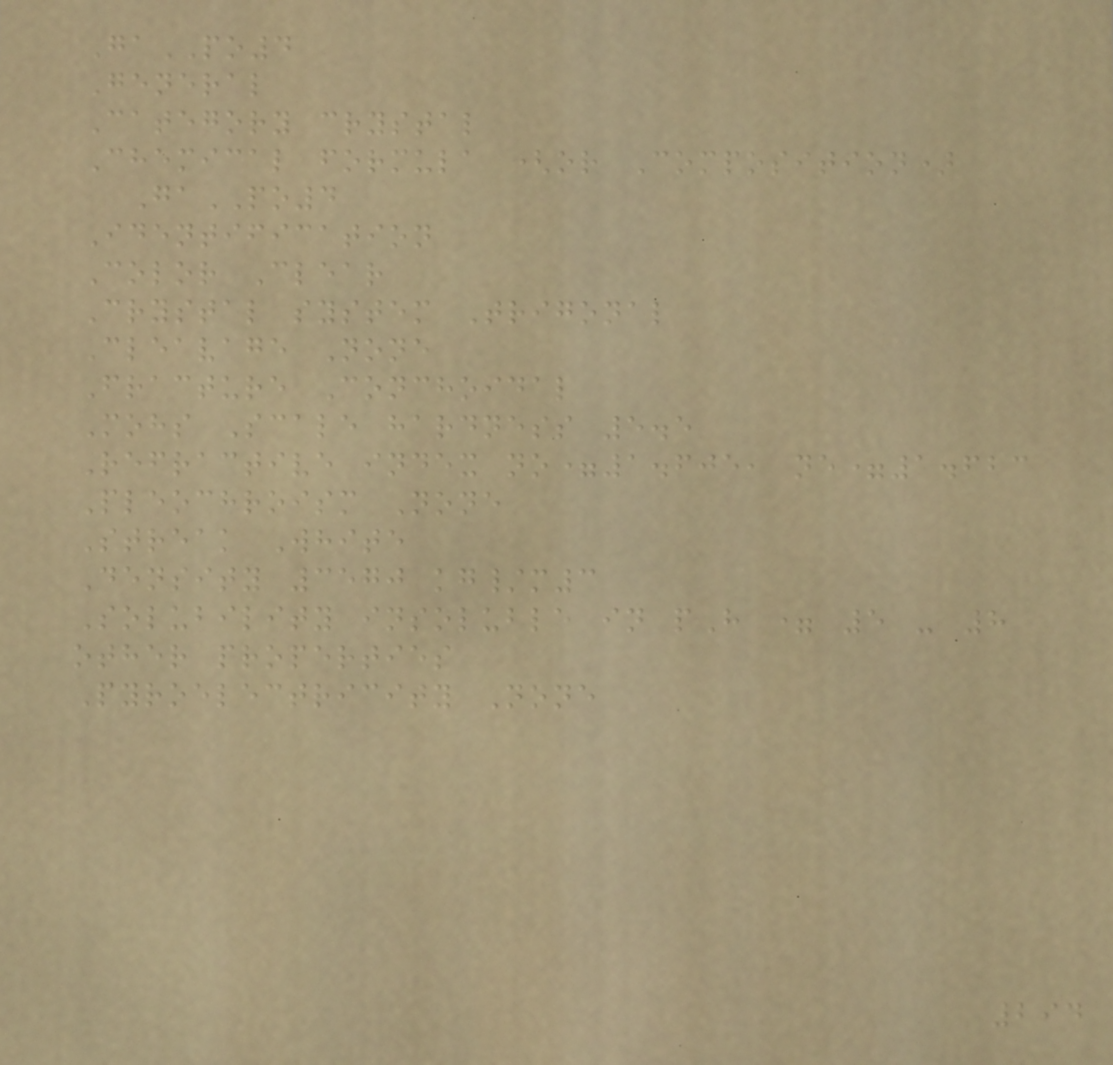GaPO4
General
Category crystal
Chemical formula (or Composition)
GaPO4
Identification
Color Clear
Crystal system Trigonal
Cleavage None
Fracture Conchoidal
Mohs Scale hardness 5.5
Refractive index no=1.605, ne=1.623
Pleochroism None
Streak White
Density 3570 kg/m3
Solubility insoluble in pH = 5 - 8
other properties
Pyroelectricity None
294
